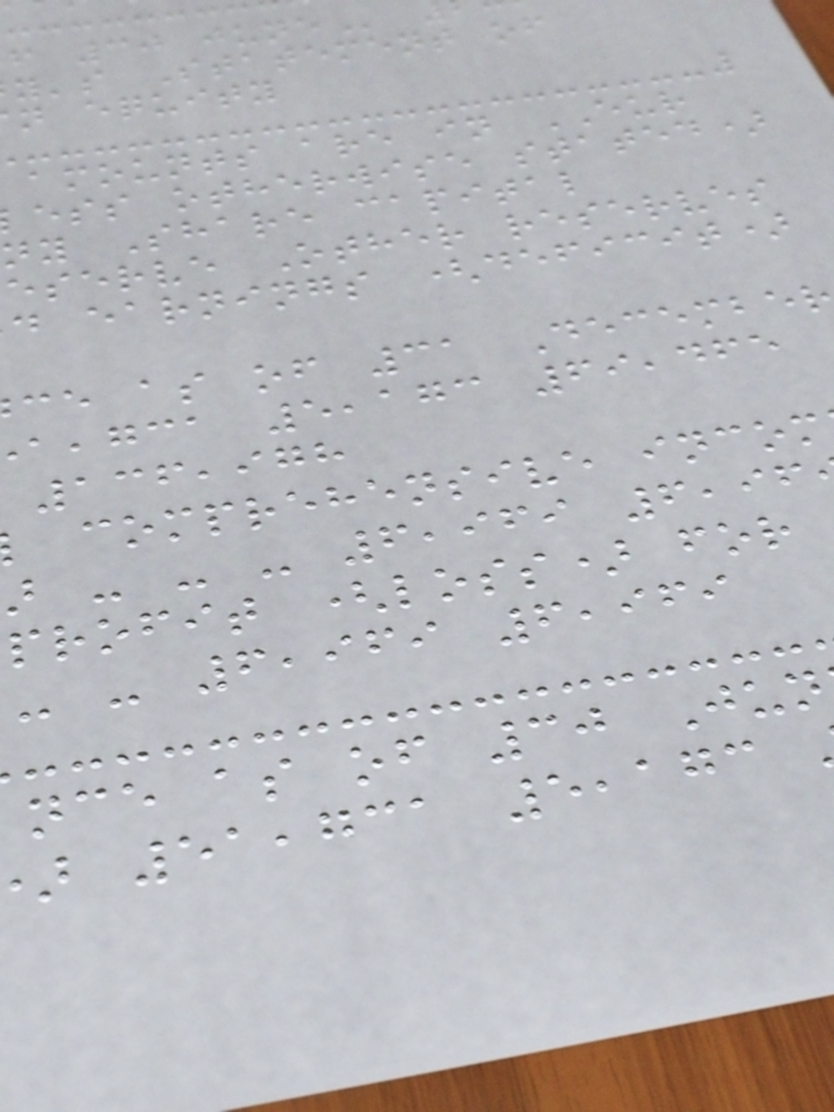y's Statement of
n equity
amounts are in EUR
ess otherwise stated)
ny Share capital
eserve Other reserves
d earnings (deficit)
ce as of 31 Decembe
,gca 5,173 69,465
136,978
comprehensive incom
- - - 6,969 6,96
profit (loss) for
- - 6,969 6,969
nce as of 30 Jun
51,731 5,173
